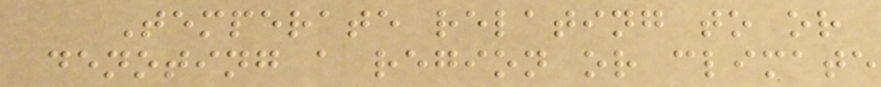Temperate relating to or
denoting a region or climate
